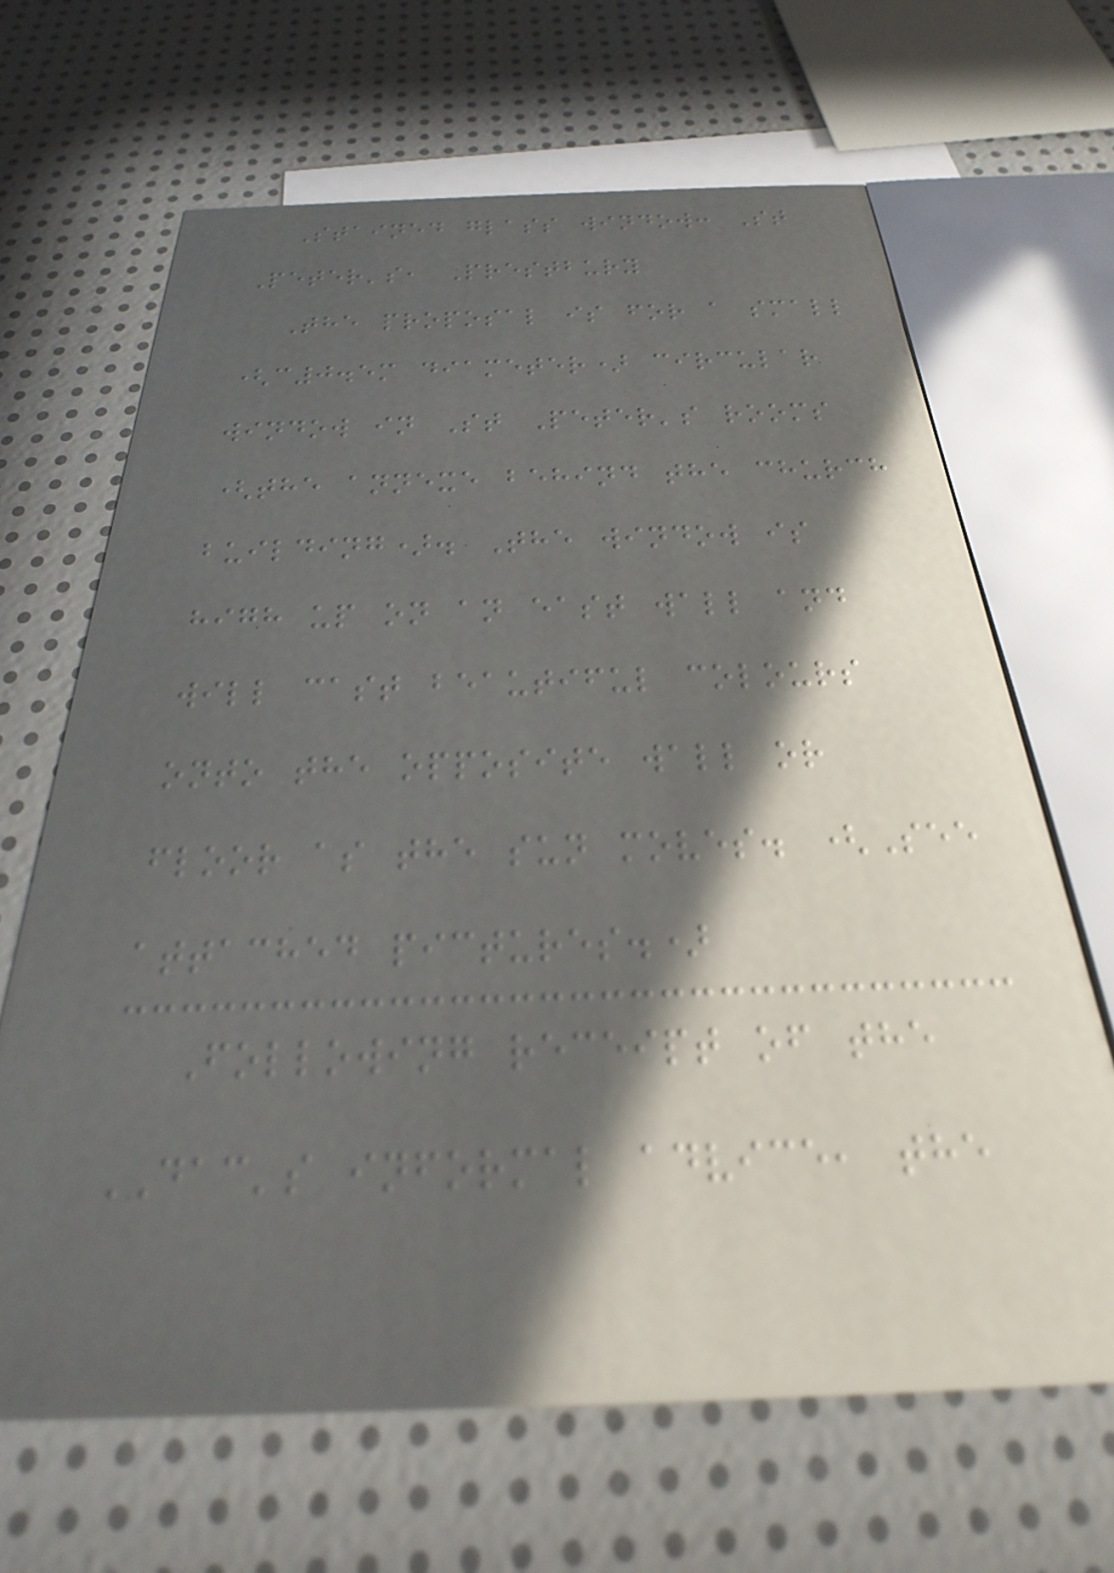Stained glass window: St
Peter's, Prestbury
The proposal is for a small
(c0.5m diameter) circular
window in St Peter's rooms
(the annexe behind the church
building). The window is
high up on an east wall and
will cast beautiful colours
onto the opposite wall or
floor as the sun moves. (See
attached pictures.)
Following receipt of the
DAC's informal advice, the
